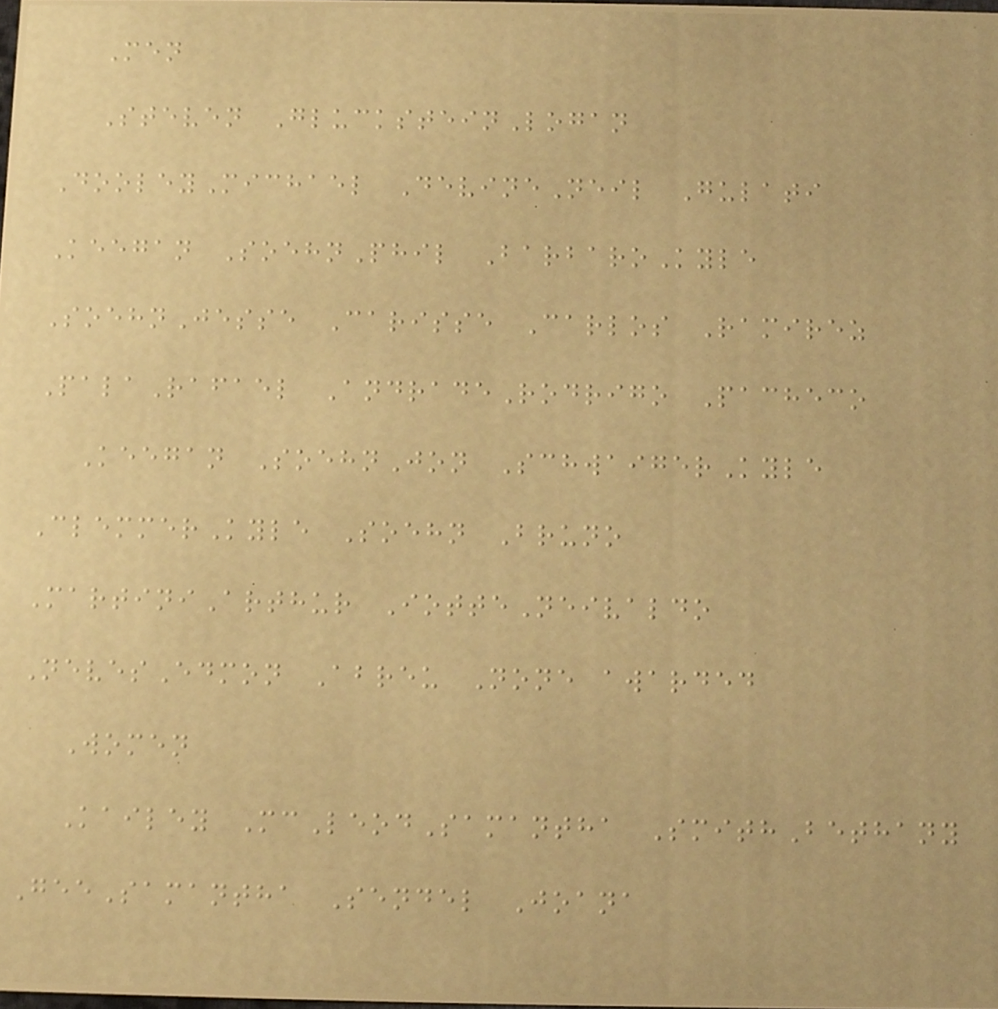Men
Steven GlucksteinLogan
DooleyMichael DevineNeil Gulati
Keegan SoehnPhil BarbaroKyle
SoehnJesse Carisse Carlos Ramirez
PalaRafael AndradeRodrigo Pacheco
Keegan SoehnJon SchwaigerKyle
ClemmerKyle Soehn Bruno
MartiniArthur IotteNeivaldo
NevesEdmon Abreu None awarded
Women
Kailey McLeodSamantha SmithBethany
GeeSamantha Sendel Joana
